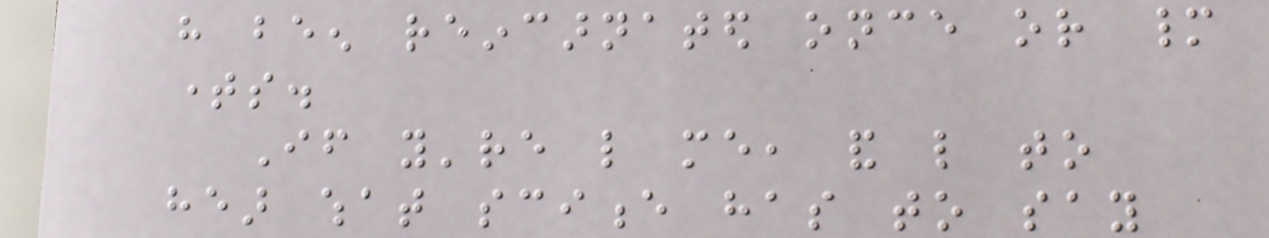have been reincarnated once or many
times.
If you're like me, and like to
hear what science has to say
